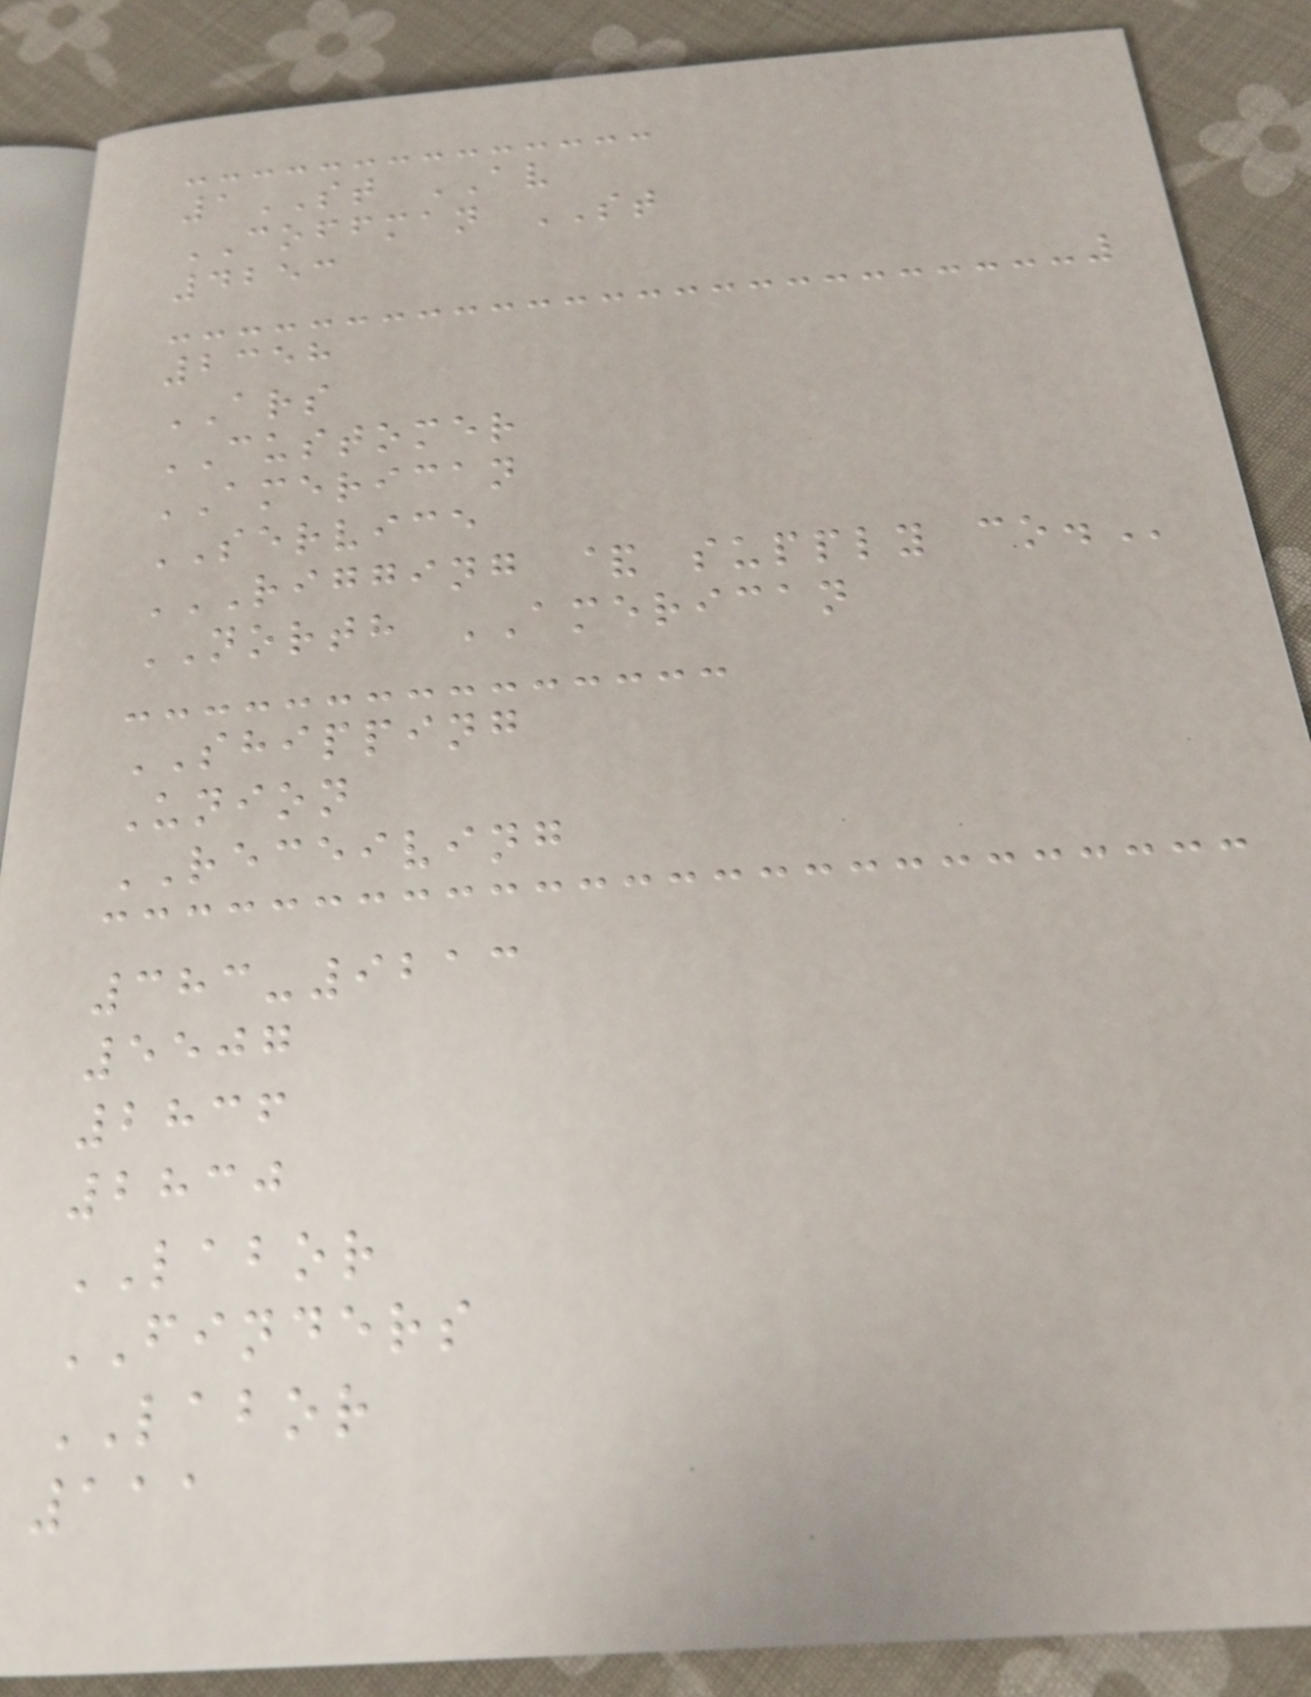1ST AV
COFFMAN ST
4253
2358
ARS
CUSTOMER
AMERICAN
SERVICE
RIGGING & SUPPLY CO.
NORTH AMERICAN
SHIPPING
Union
RECEIVING
383-9213
5507
2836
2830
LABOR
FINDERS
LABOR
111
